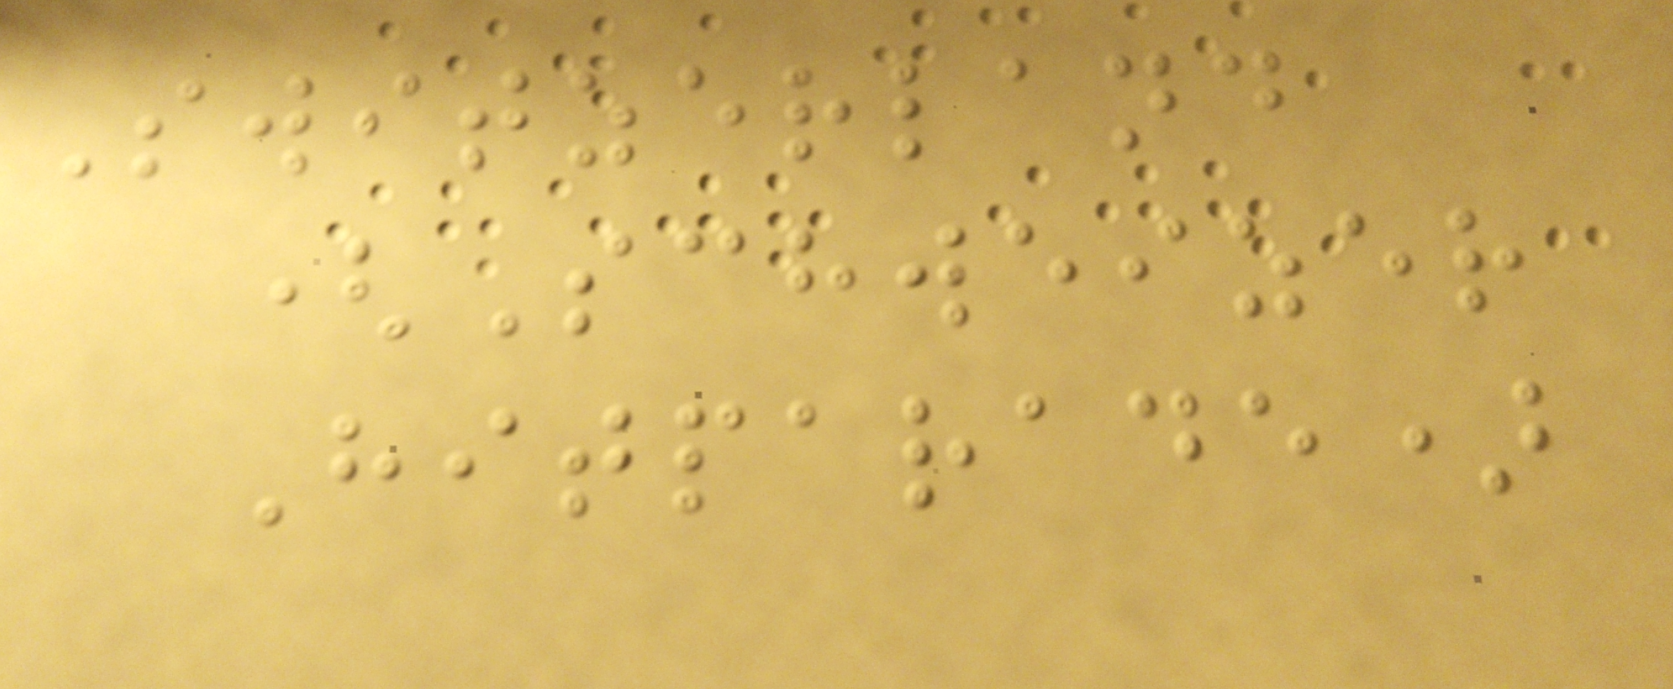Switzerland
(Schweizer
Hitparade)
